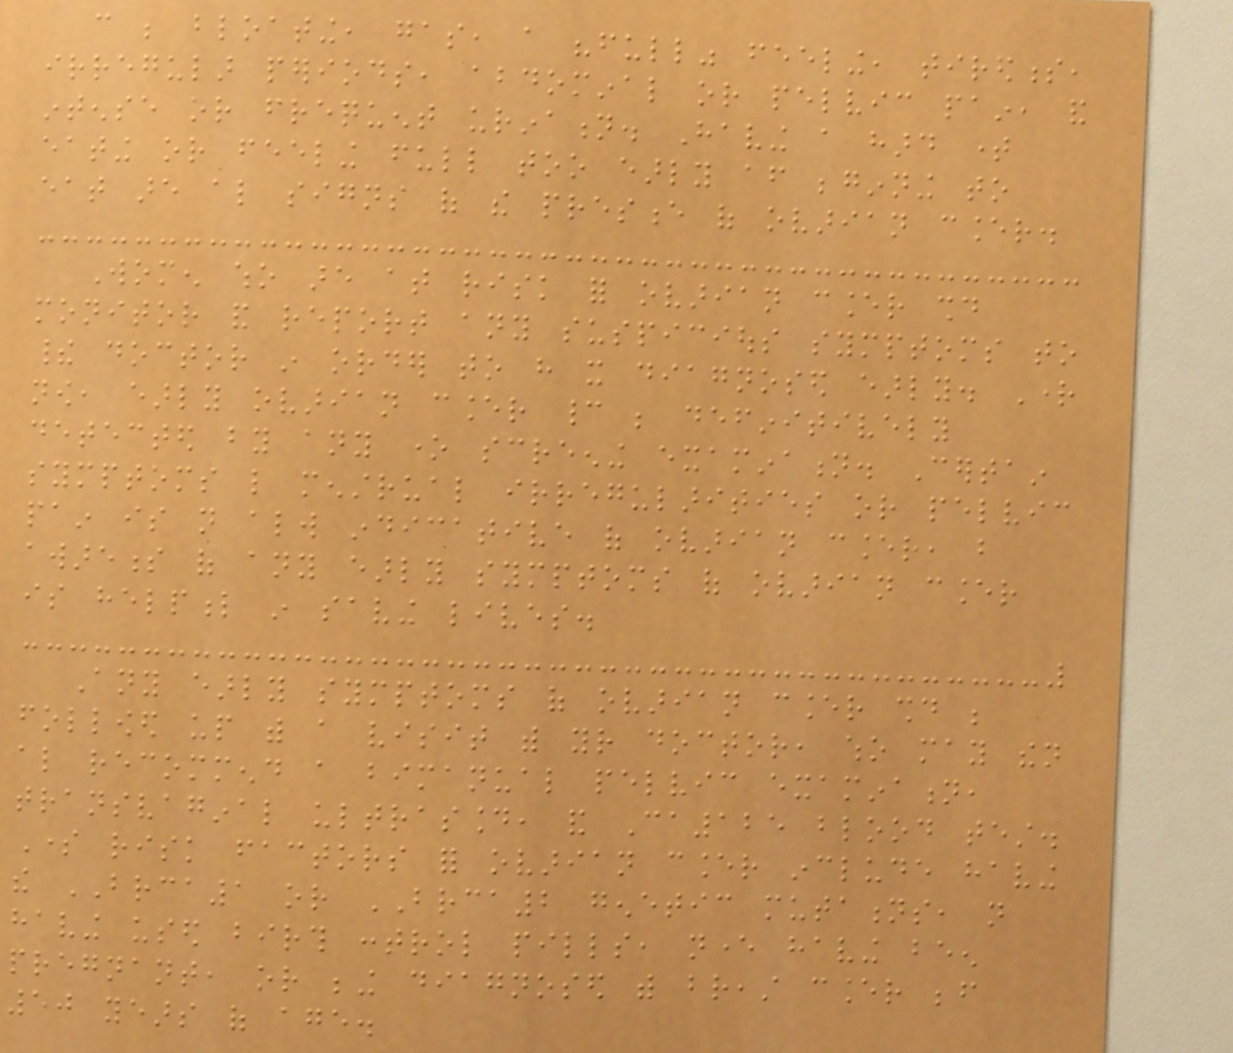can be bloating, gas, a "full" feeling, tiredness,
irregular periods, abdominal or pelvic pain, and
intense or frequent urination. Having a hard time
eating or feeling full too early after beginning to
eat are also signs of the presence of ovarian cancer.
Women who are at risk for ovarian cancer should
monitor and report any suspicious symptoms to
their doctor in order to have it diagnosed early. Right
now, early ovarian cancer cannot be definitively
detected by any one screening examination. Certain
symptoms like menstrual irregularities or pelvic
pain is not always indicative of ovarian cancer, but
awareness of any early symptoms of ovarian cancer
is helpful in saving lives.
Any early symptoms of ovarian cancer should be
followed up with a visit with your doctor, who may then
also recommend a bimanual pelvic examination,
transvaginal ultrasound, and Ca125 blood test.
Some risk factors for ovarian cancer include having
the BRCA1 or BRCA2 genetic mutations, not
having used birth control pills, never having been
pregnant, or being diagnosed with breast cancer before
50 years of age.
